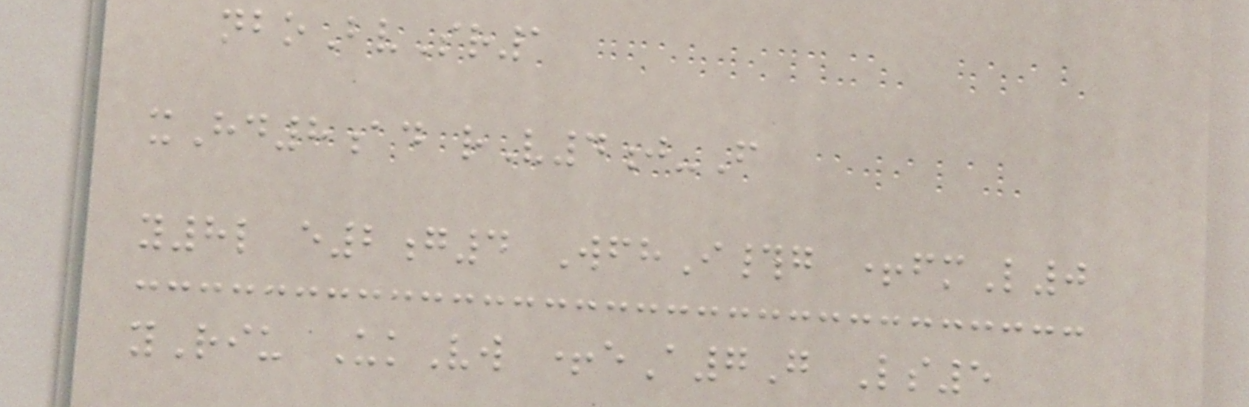nboBvSr1
xHd8ad rV4j-F
y8l e2g4 WfhI#g +fmL0
yRiu UkVw +eA7G Ls5
